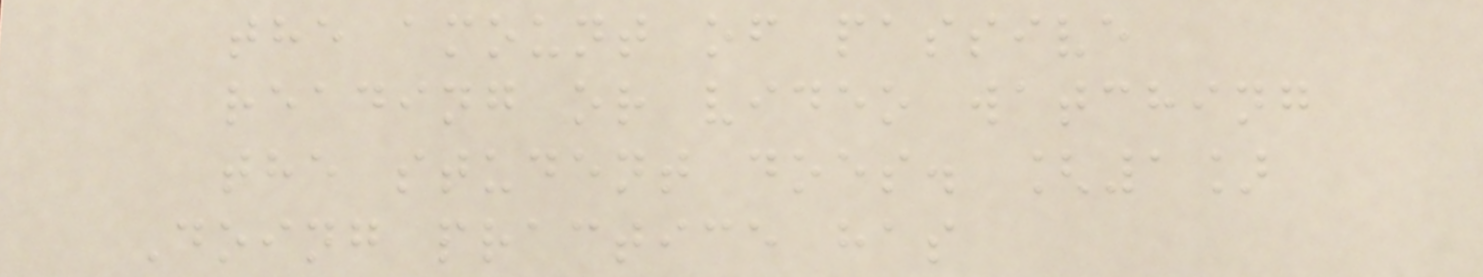the amount of passive
reading or video watching
the student does. [1]
Doing practice has
